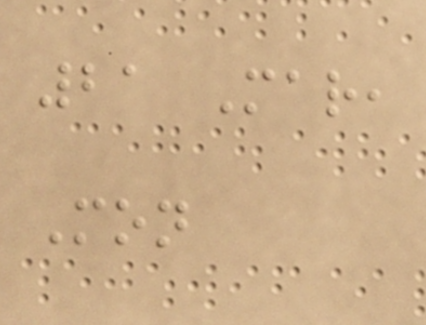21 Mar,
Mon
